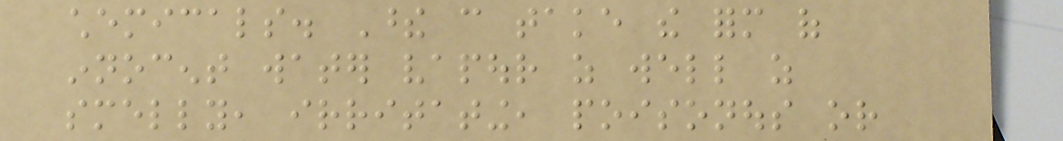chemicals. These can take the form of
innocent water vapour as well as
smelly, irritating, poisonous or
